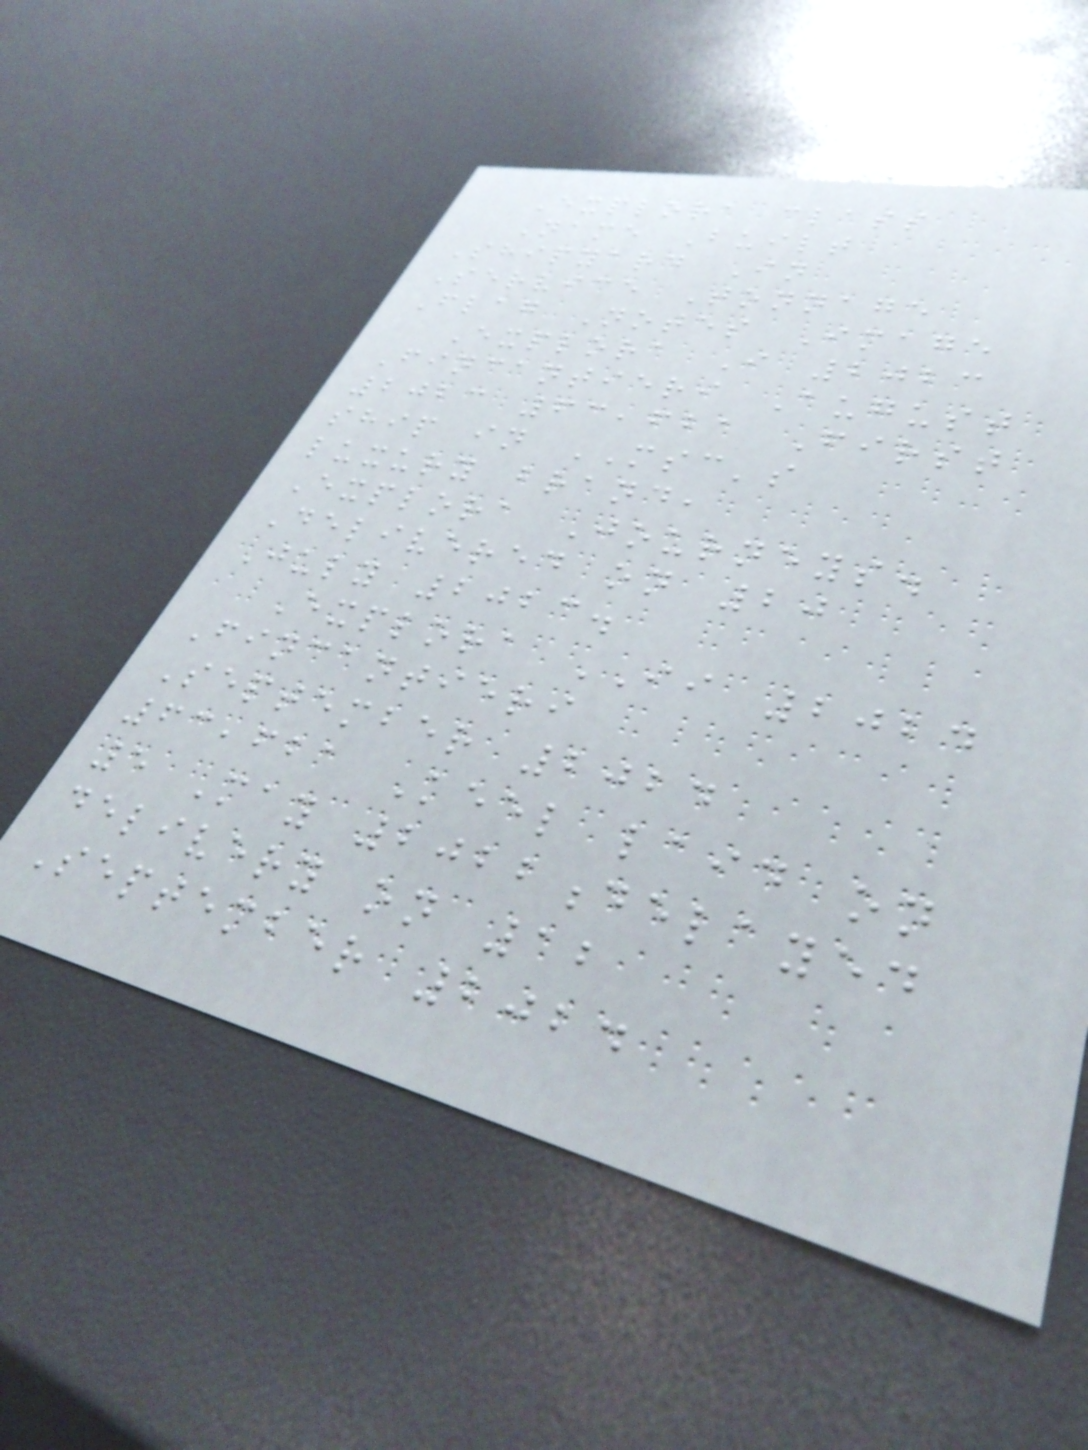Explora class
Name Built
Shipyard In
Service Tonnage
Flag Notes Image
Explora I 2023
Fincantieri August
2023 63,621 First
ship in MSC's
luxury brand,
Explora Journeys.
Delivered on 20
July 2023.
Explora II 2024
Fincantieri
September 2024
63,621 Keel laid on
5 May 2022delayed
delivery on 12
September 2024
